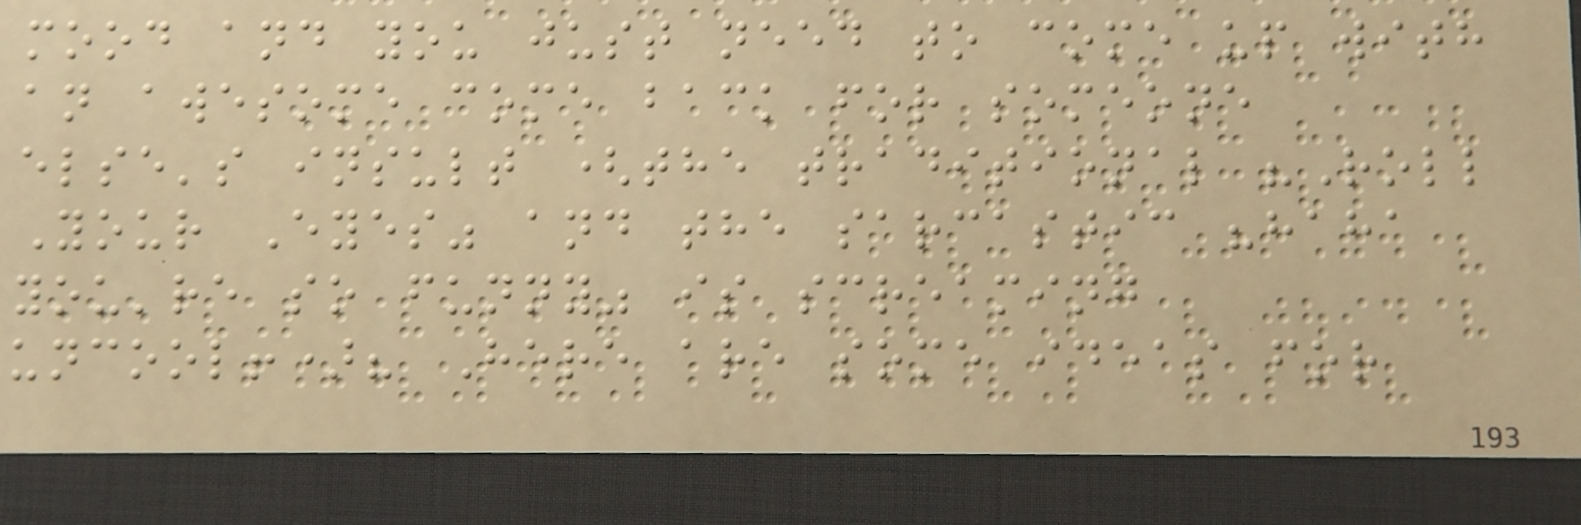mood and you just need to come up with
an awesome come back for someone
else's insult (the traditional "Roll
Your Eyes" and the sarcastic "haha
you're so funny" is screaming
uncool!)? Here are some ideas for
